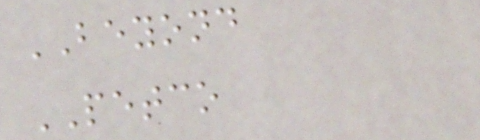BEYOND
PETCO
